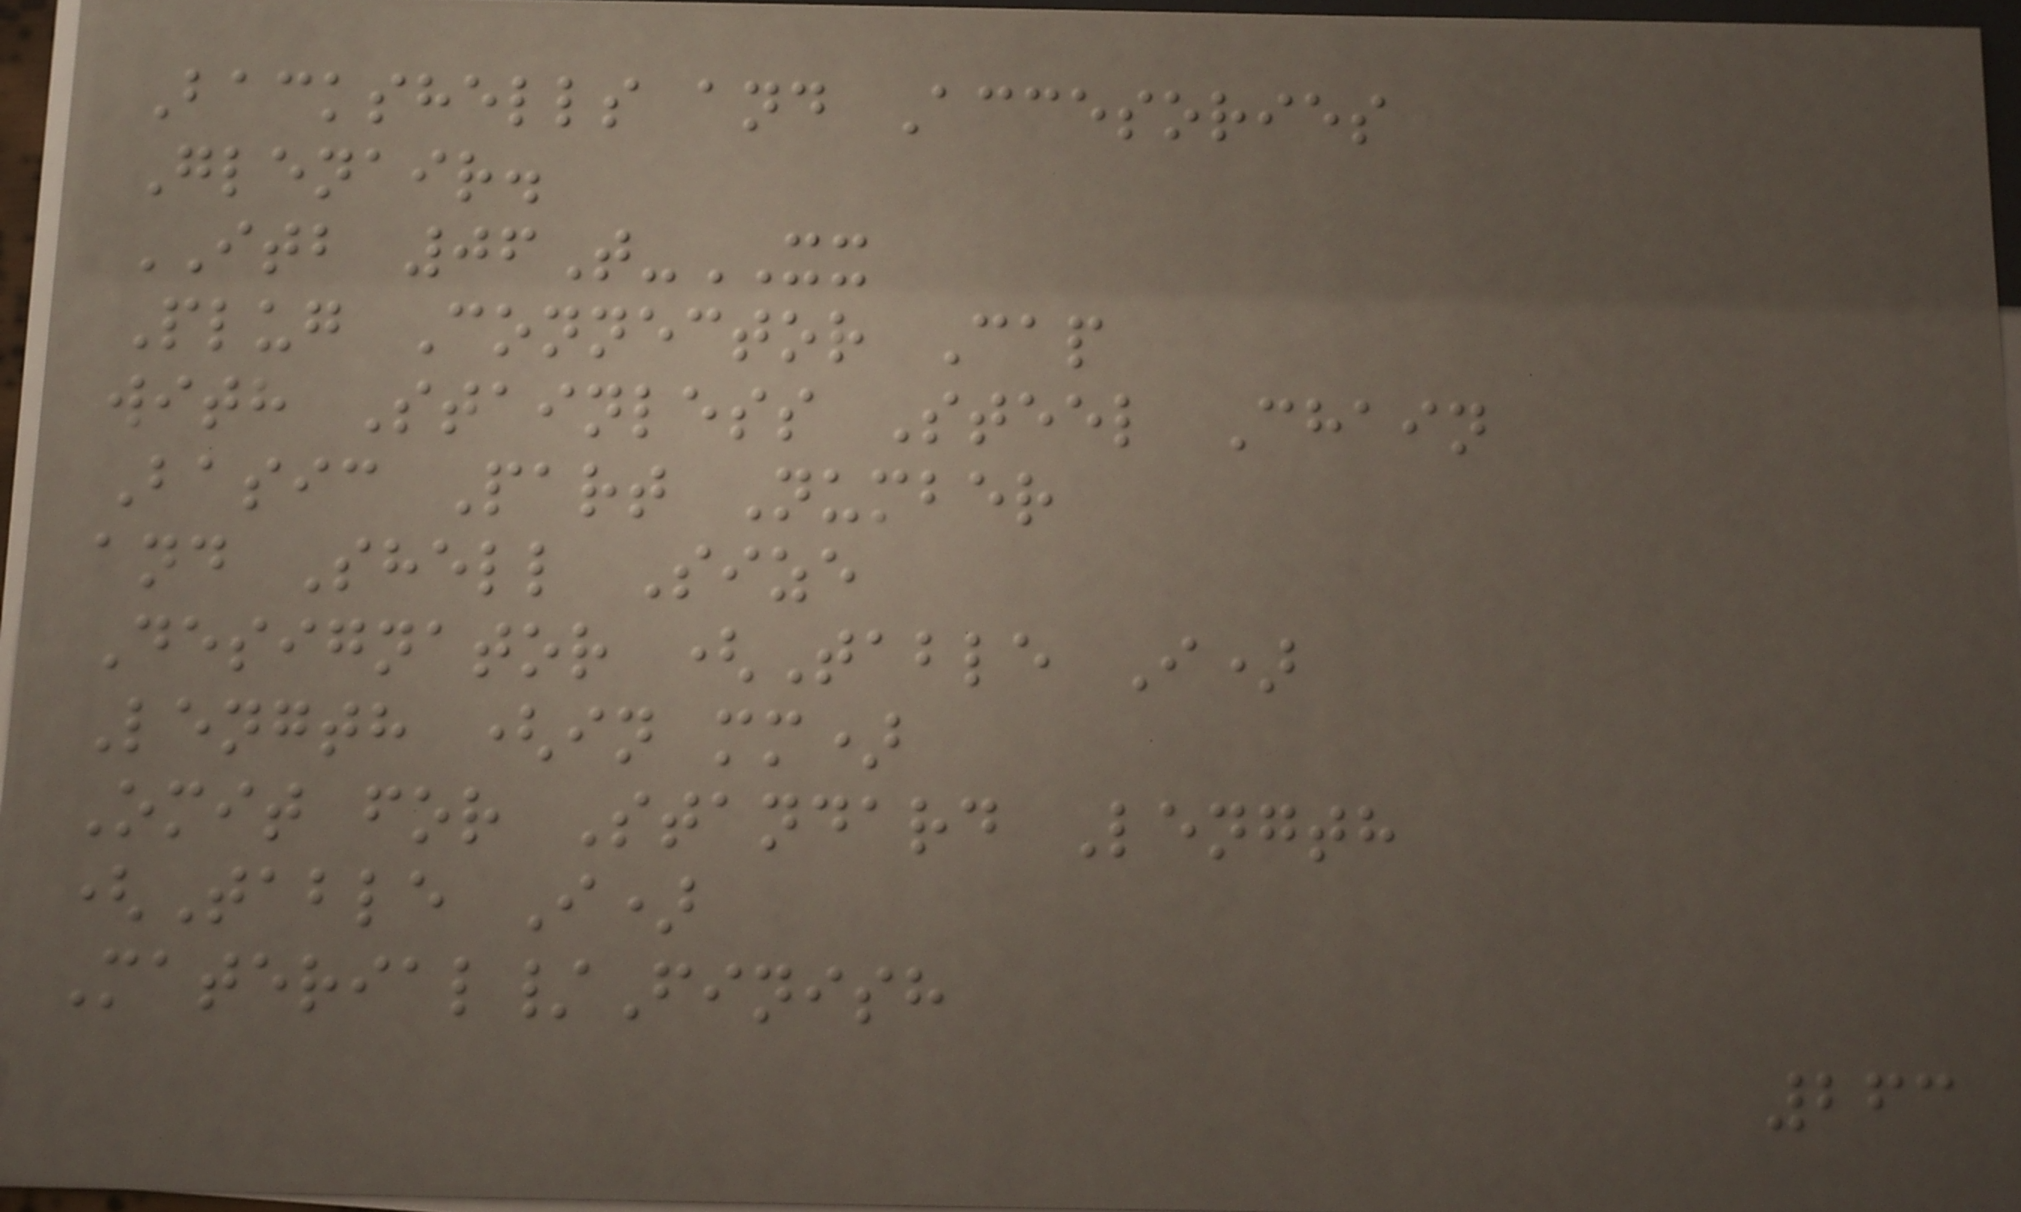Backshells and Accesories
Glenair.
ITB 06T-XX
Plug Connector Cap
with Stainless Steel Chain
Basic Part Number
and Shell Size
Designator (Table I)
Length (in mm)
Omit for Standard Length
(Table I)
Material/Finish
263
